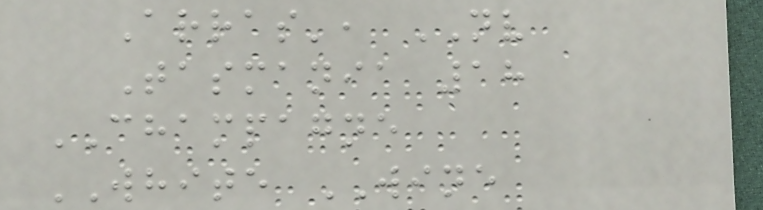Arras', NV
Tasmania 18
CHAMPAGNE
WHITE WINE
